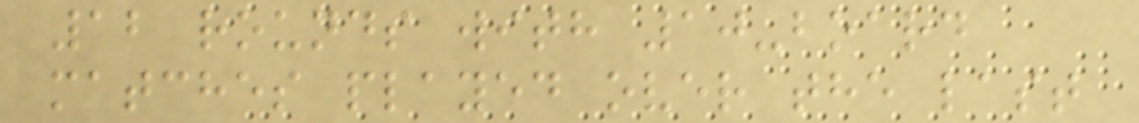12 rounds with 10-board
matches played over the last
